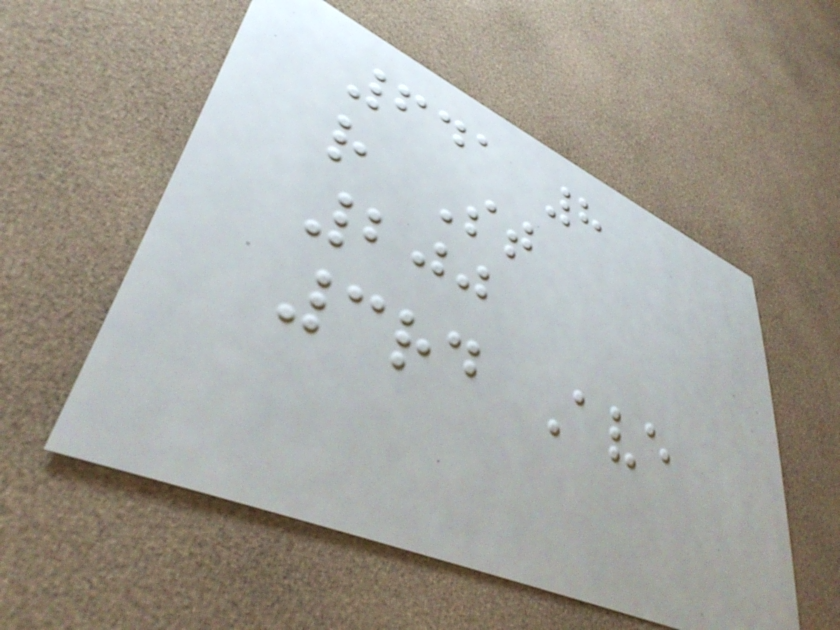641 8
r St
200
3rd Ave
